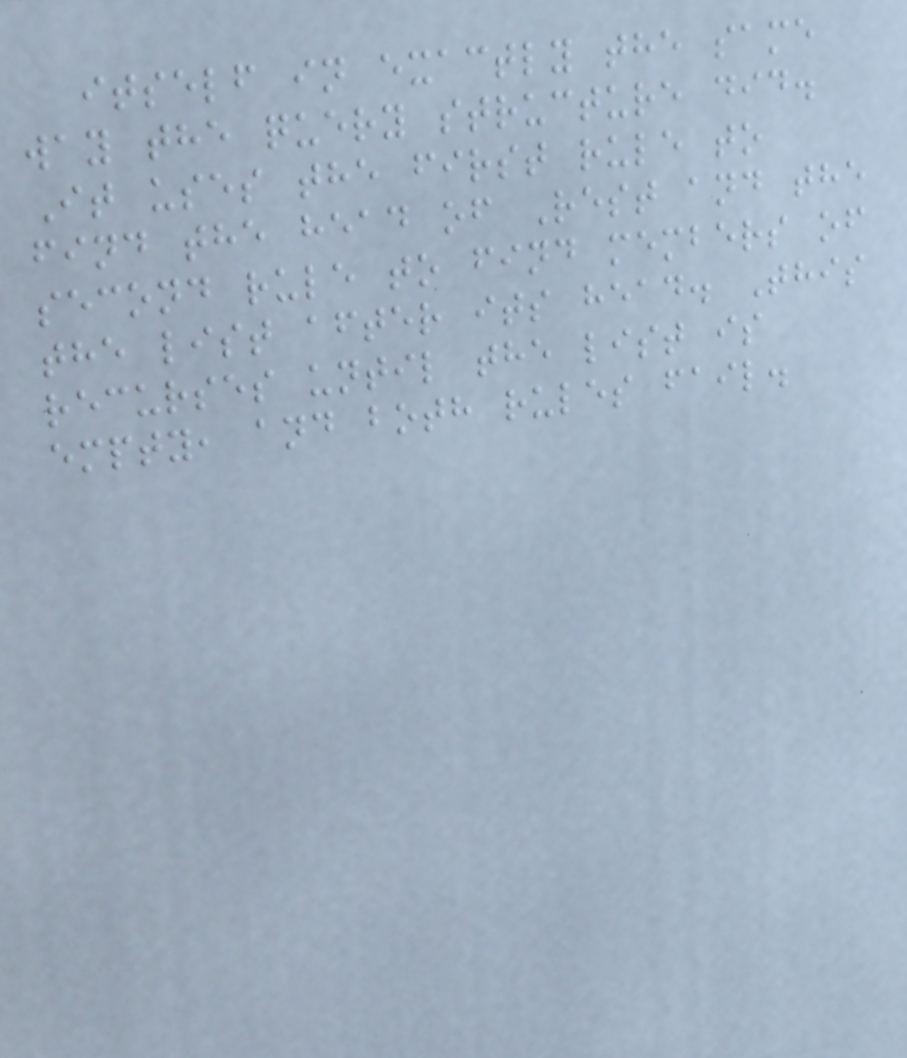itself in exactly the same
way the query structure did.
It uses the first rule to
find the head of Rest and the
second rule to find members of
the list after its head. This
recurses until the list is
empty, and both rules fail.
